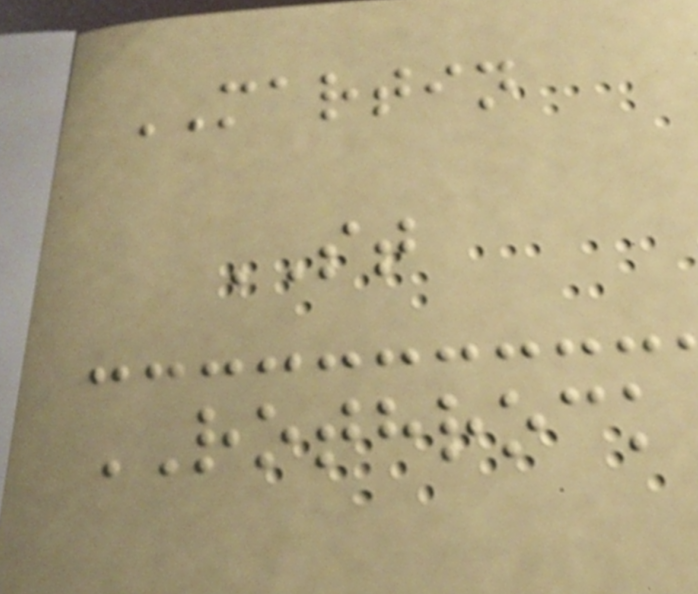MARTIN
ST
ROTHROCK
